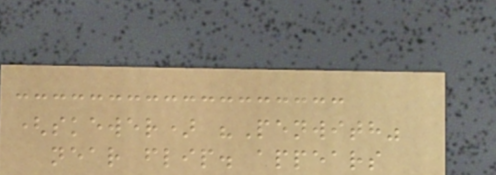(skewer) "Penwith"
near flip. appears
